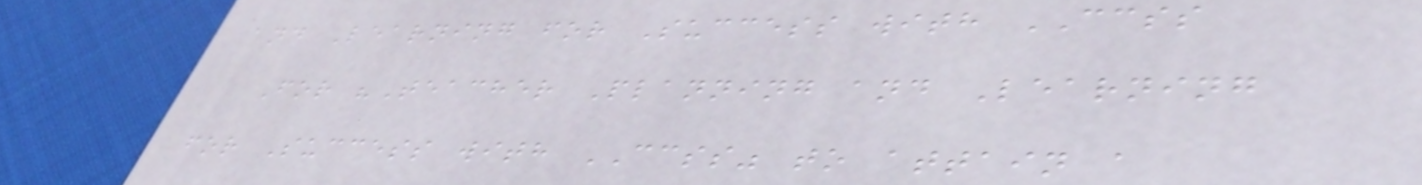and Learning for Success with CCSS
For "Teacher Planning and Learning
for Success with CCSS" to attain a
